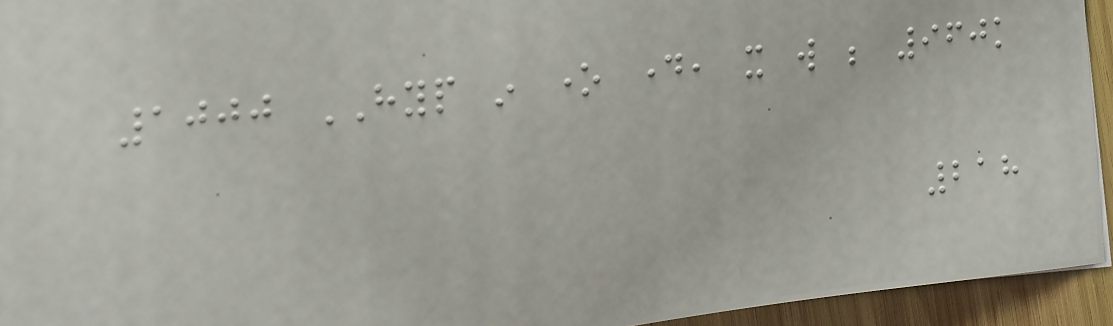1000 HYP in one day, it will be 960k
218
